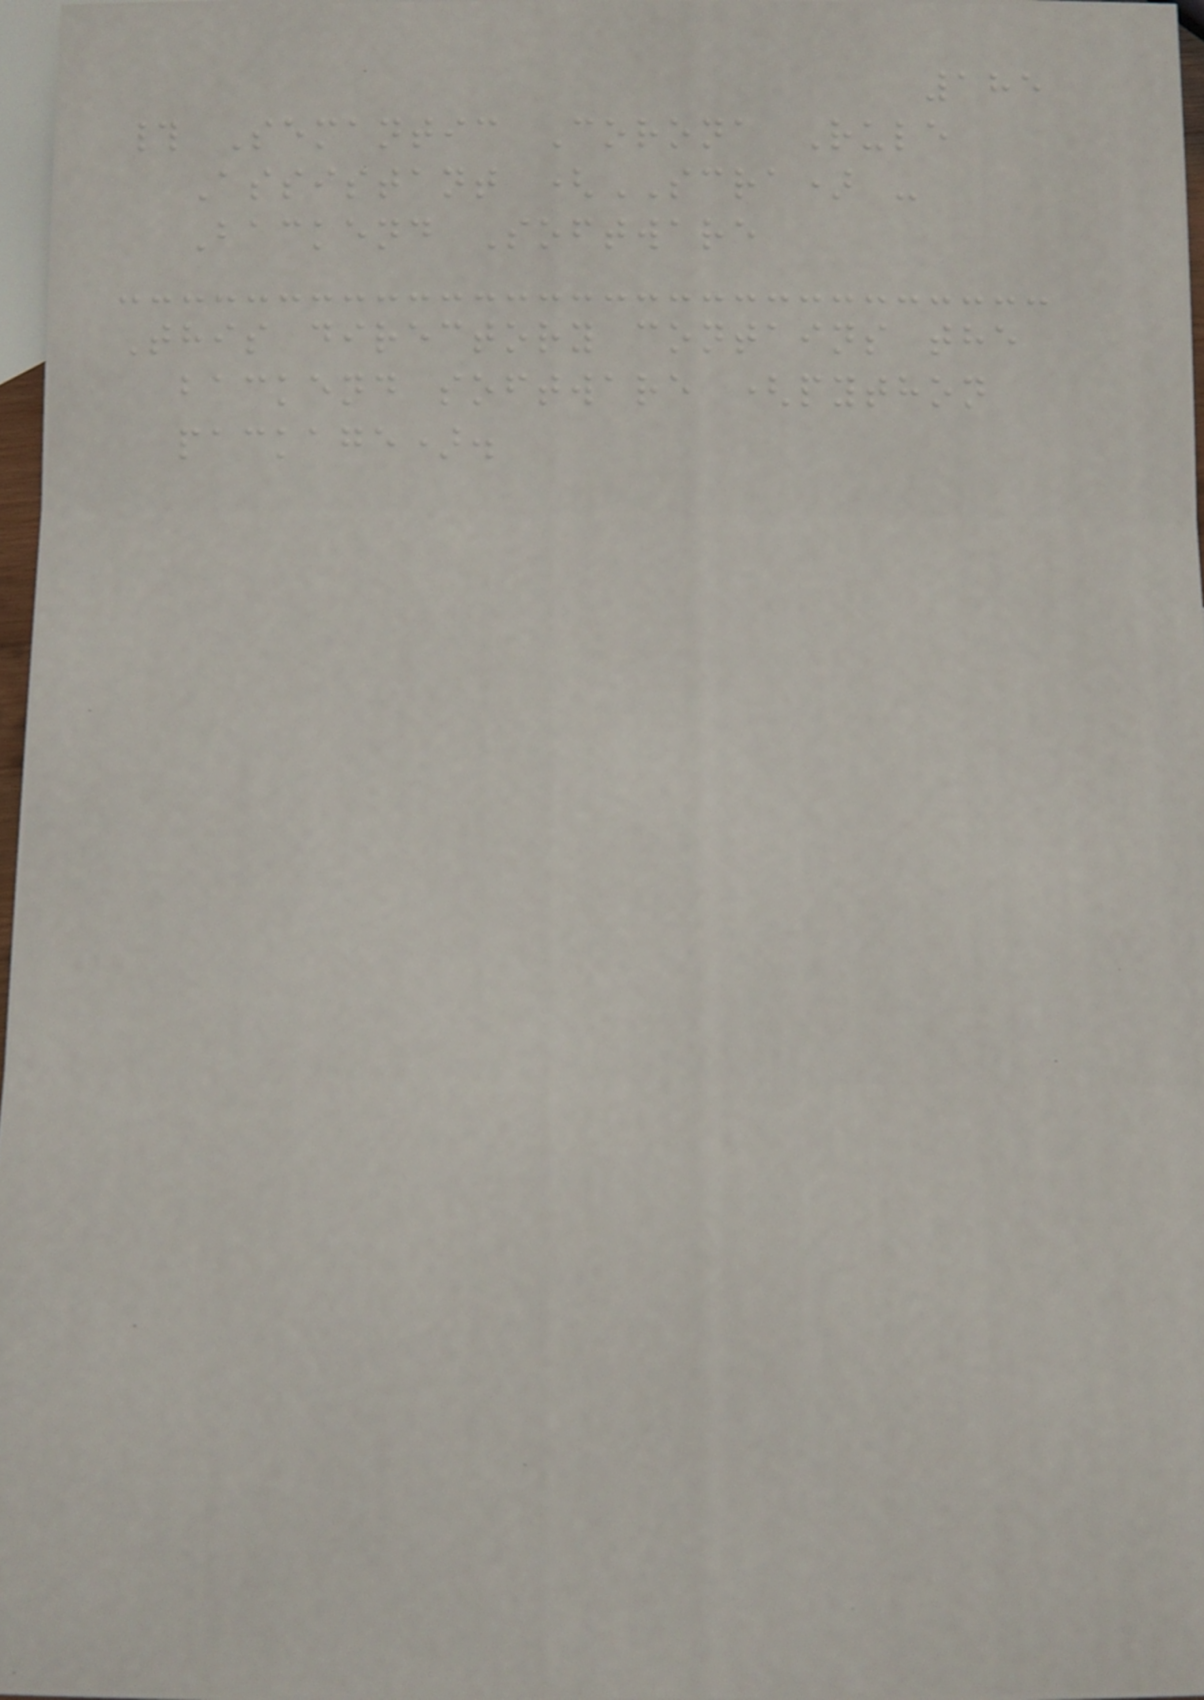185
# Semantic Corona Rule
Assistant (SCRA) -
Backend Software
This directory contains the
backend software (python
package).
